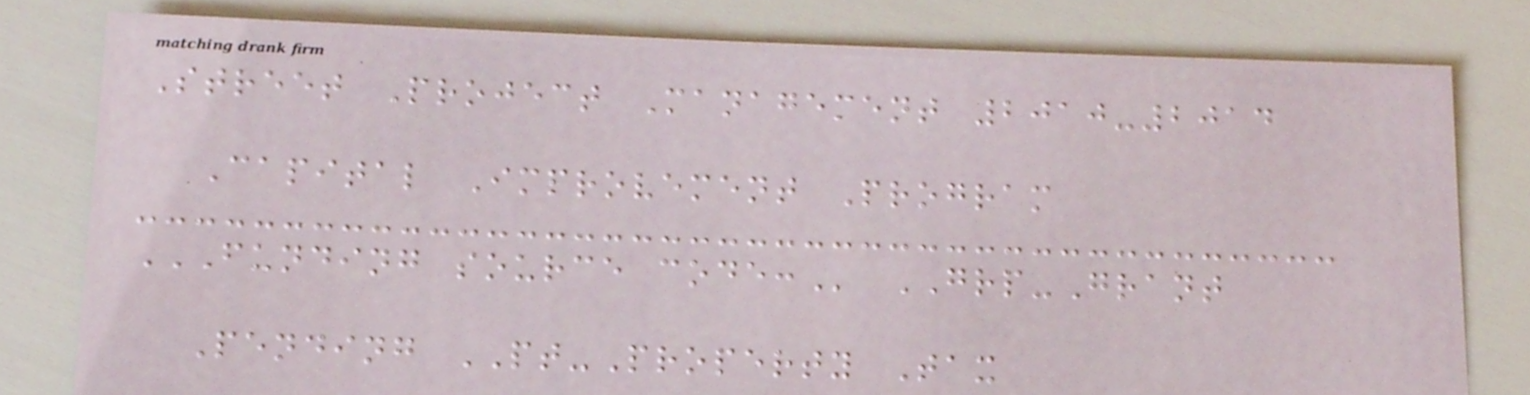Street Project Management 2010-2014
Capital Improvement Program
FUNDING SOURCE CODE: GRP-Grant
Pending PT-Property Tax
